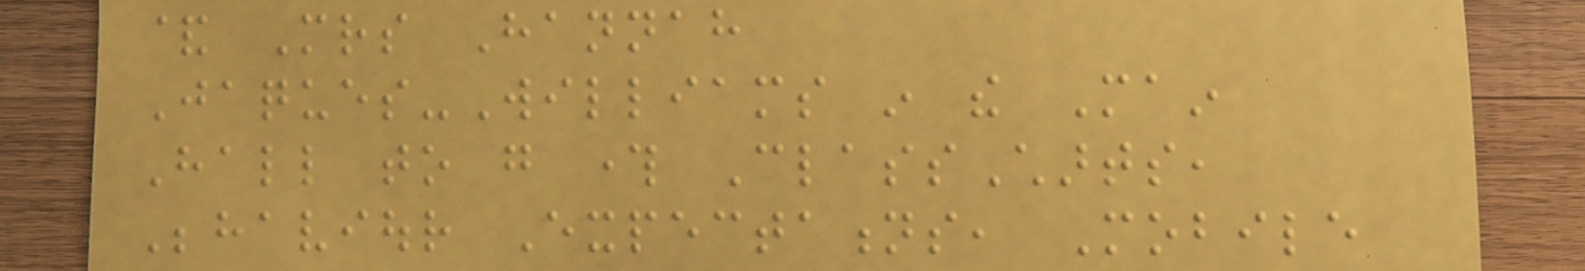& Mrs Hannah
Jaques-Williams in the Main
Hall to go through ClassCharts,
Behaviour Expectations, Mobile
